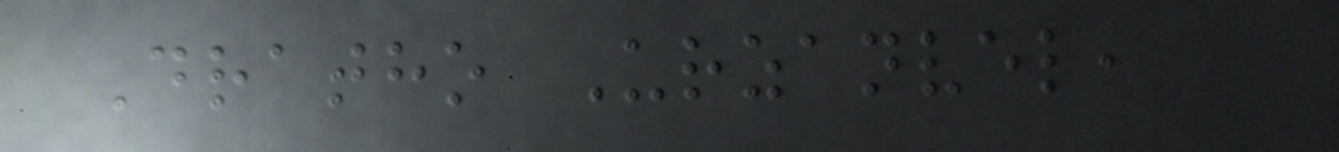Dratho Urzanvel,
